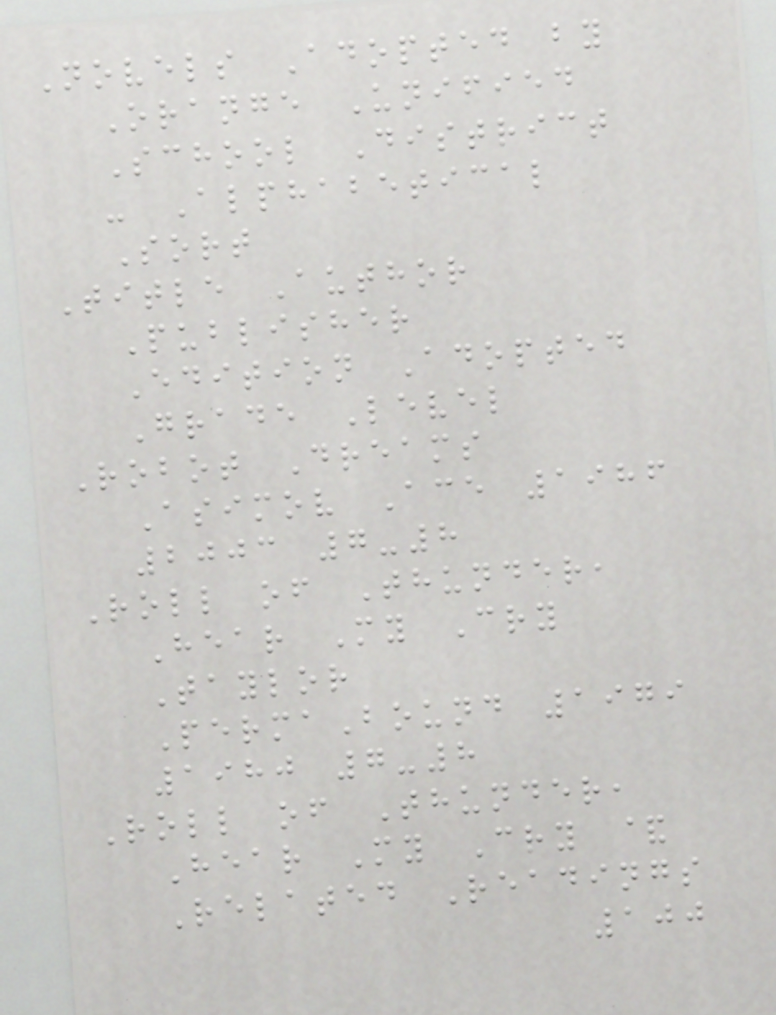Novels Adopted by
Orange Unified
School District
- Alphabetical
Sort
Title Author
Publisher
Edition Adopted
Grade Level
Robot Dreams
Asimov Ace 1986
2003 7-8
Roll of Thunder,
Hear My Cry
Taylor
PermaBound 1979
1980 7-8
Roll of Thunder,
Hear My Cry &
Related Readings
100
